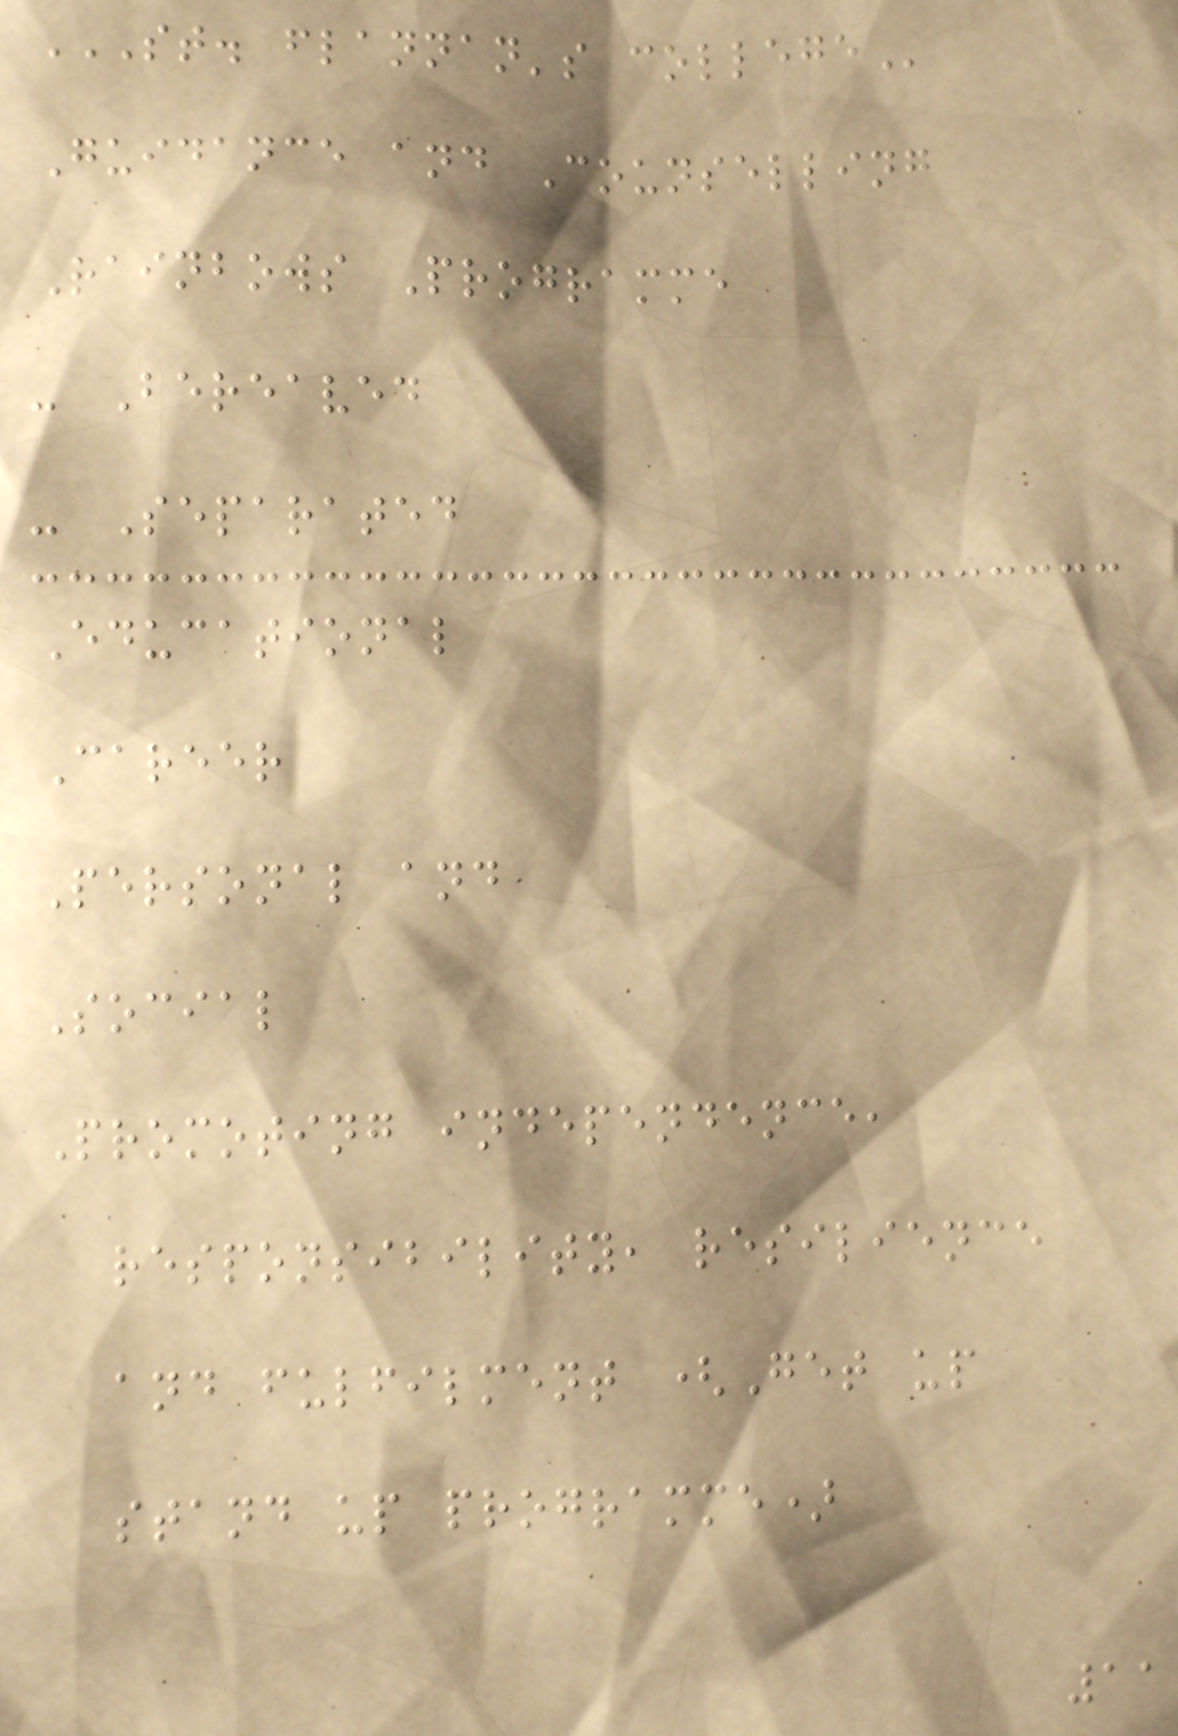ST. FLANNAN'S COLLEGE
Guidance and Counselling
Rainbows Programme
- Bereaved
- Separated
Educational
Career
Personal and
Social
Promoting independence,
responsibility, resilience
and fulfilment (Get up
stand up programme)
11
